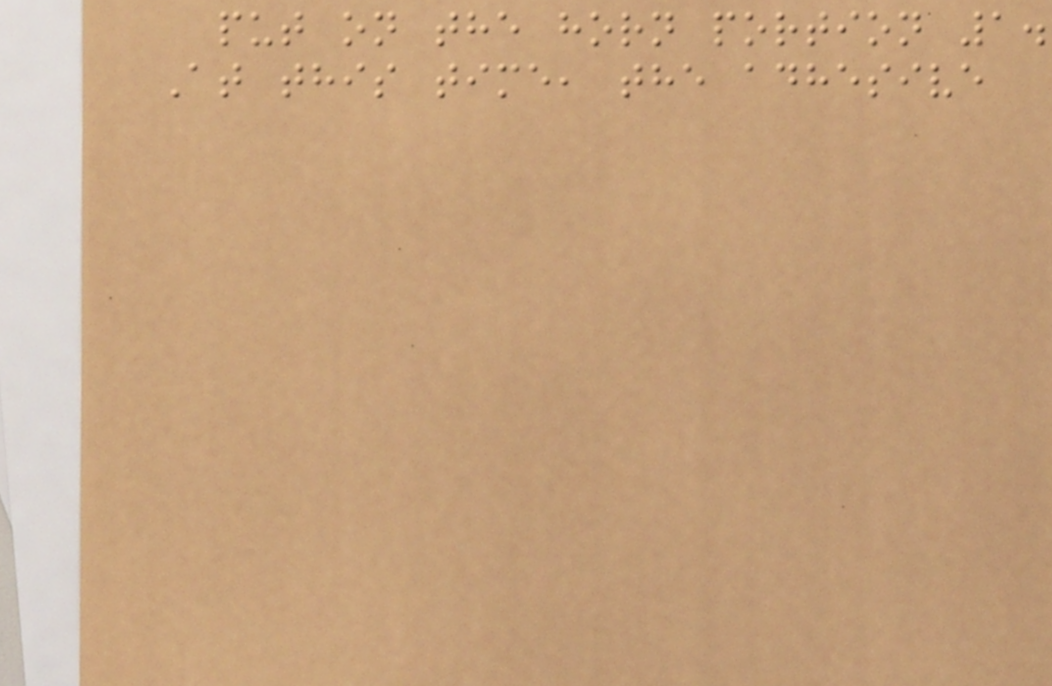put on the horn portion 1.
At this time, the adhesive
